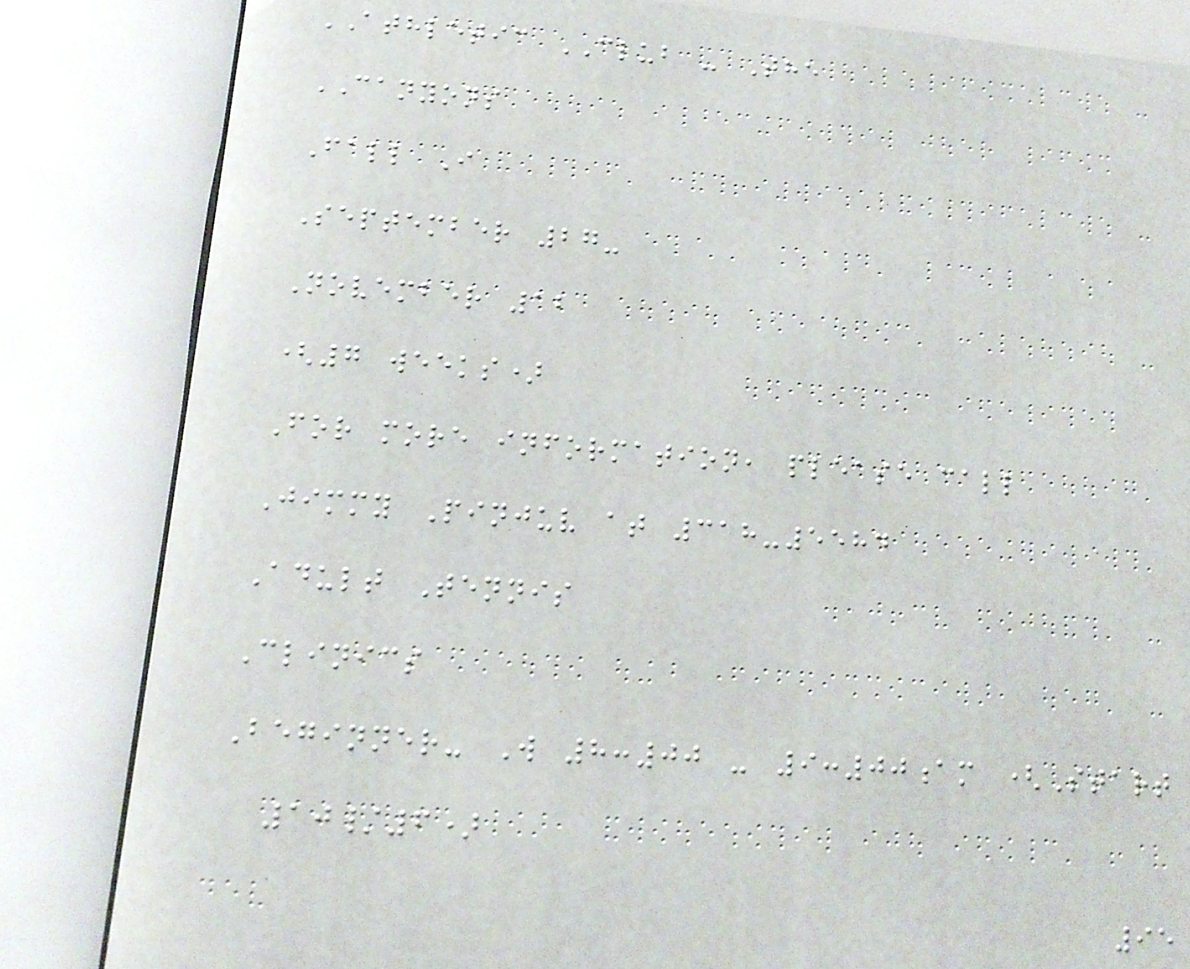ATHLETIC CLUB - The
CANYONS
Fall I
September 27-
November 12
(7 weeks)
For more information, please call
Jimmy Pinjuv at 318-5584
Adult Tennis
Clinics
Beginner- W 8:00 - 9:00am (Start
10/6)
95
